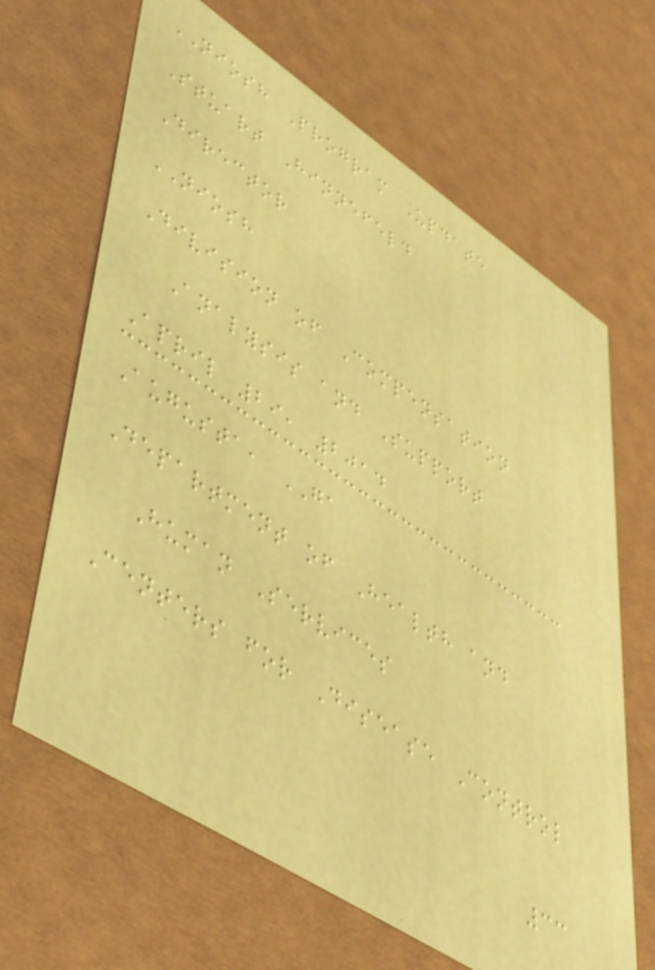NIOSH Program Update
Stuart Hinnefeld
Director
NIOSH
Division of Compensation
Analysis and Support
April 29, 2014
Augusta, GA
Department of Health and
Human Services
Centers for Disease Control
33
